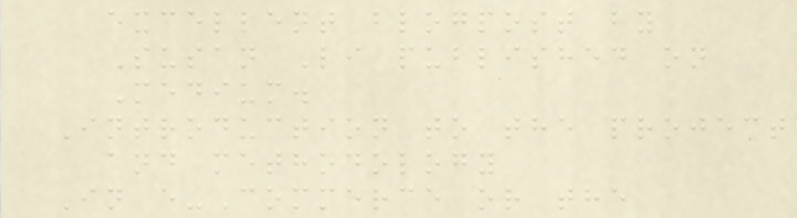excellent blogpost by
Susan Li published on
Medium.
Introduction to the project
and methodology
In e-Commerce or the
